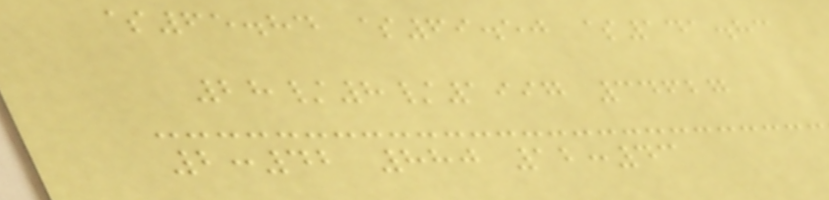$65.84 $69.50 $141.83
28/8/1997 34627
2:42 880 12:43
